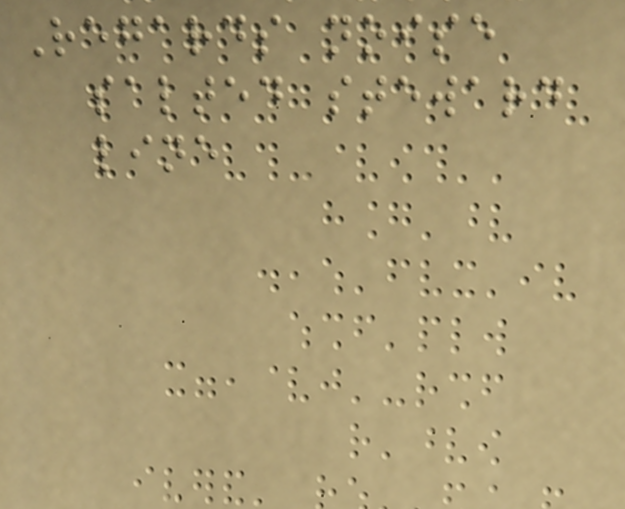Regards noise
salted steward
line
